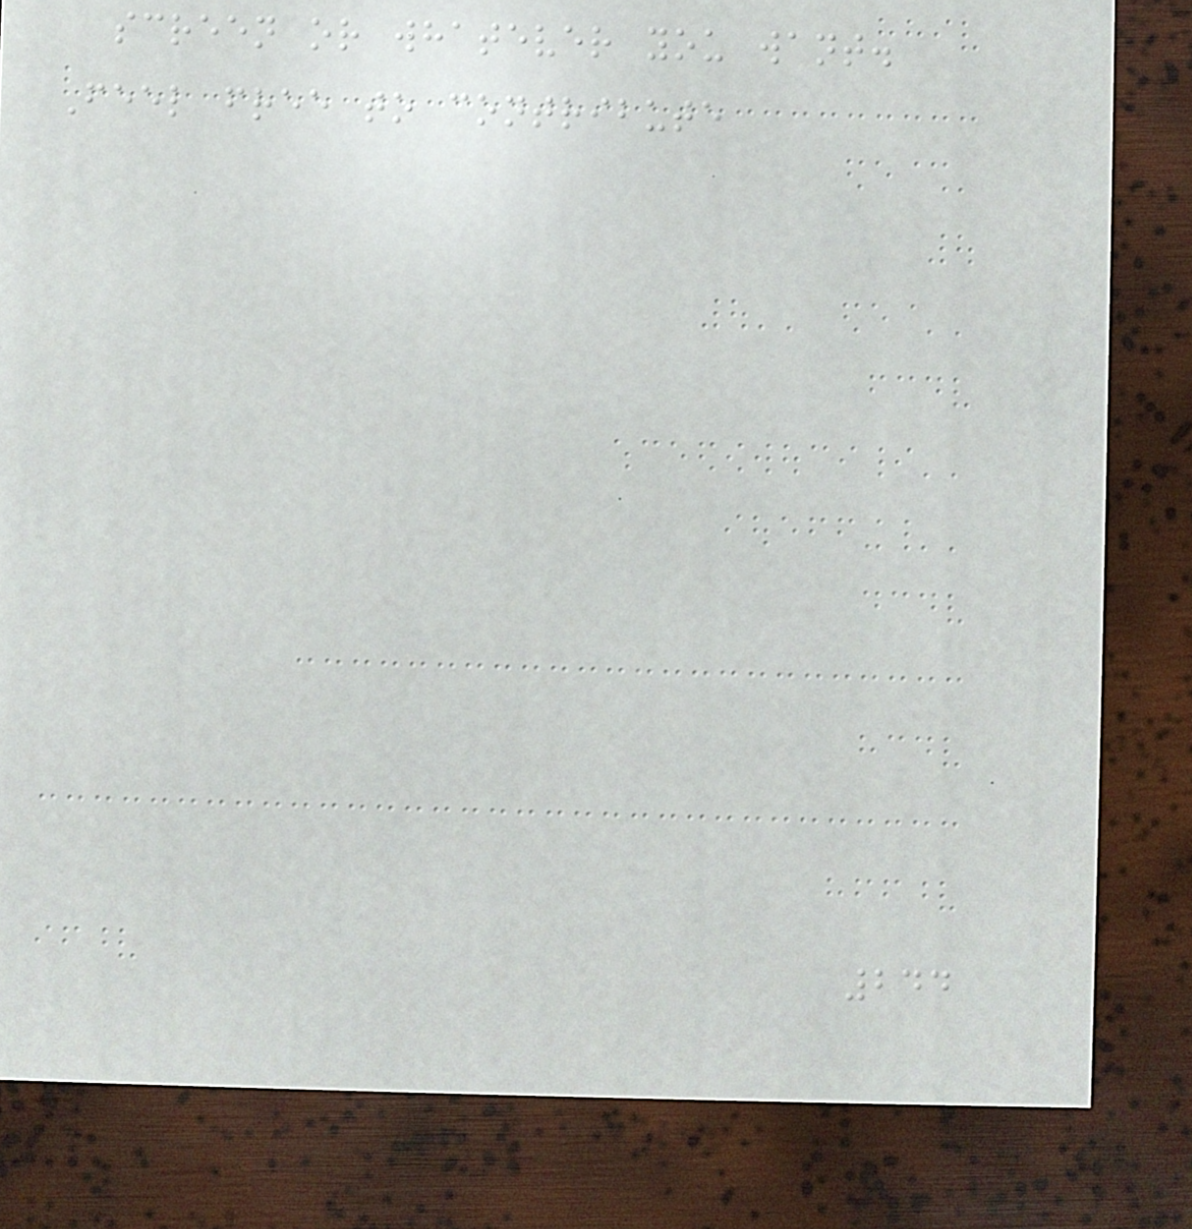screen or whatever you want.
Feel free to contribute
244
